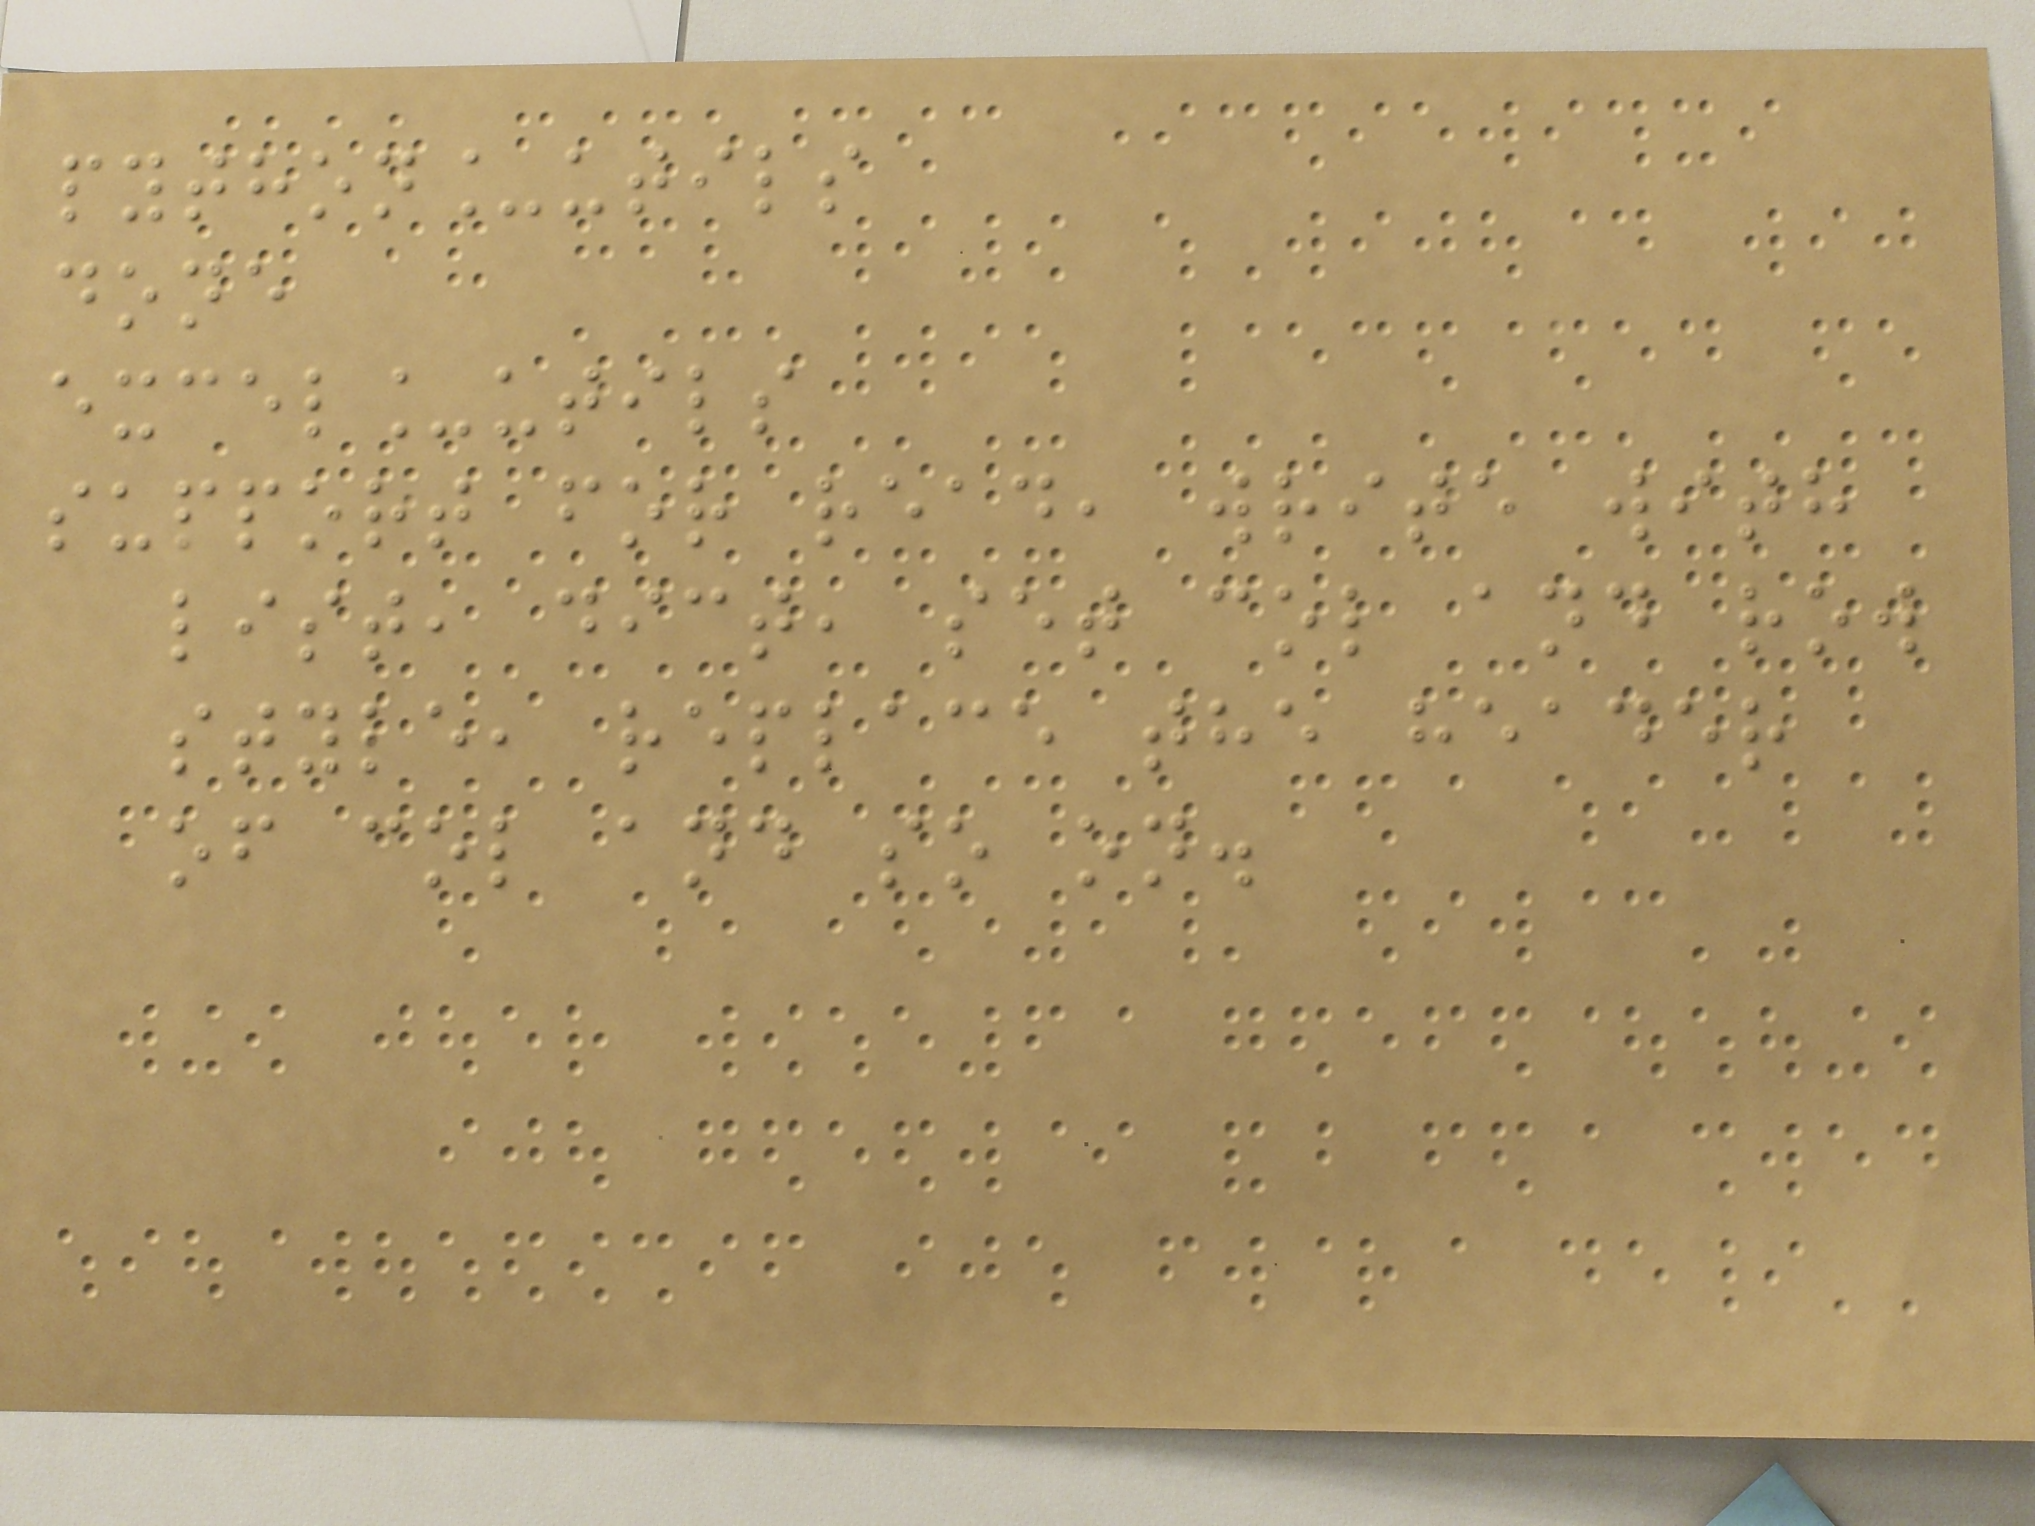python_utils
done
excel_utils
support for read, write with
list, dict, set col and row
style, replace the header
of col and so on.
